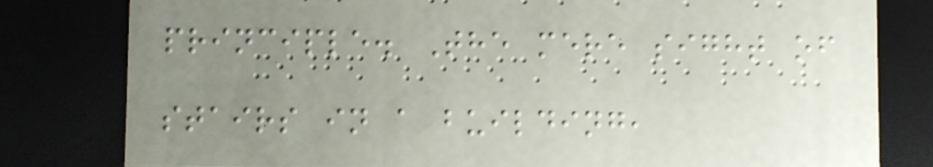principle. The mere sight of
stairs in a building,
